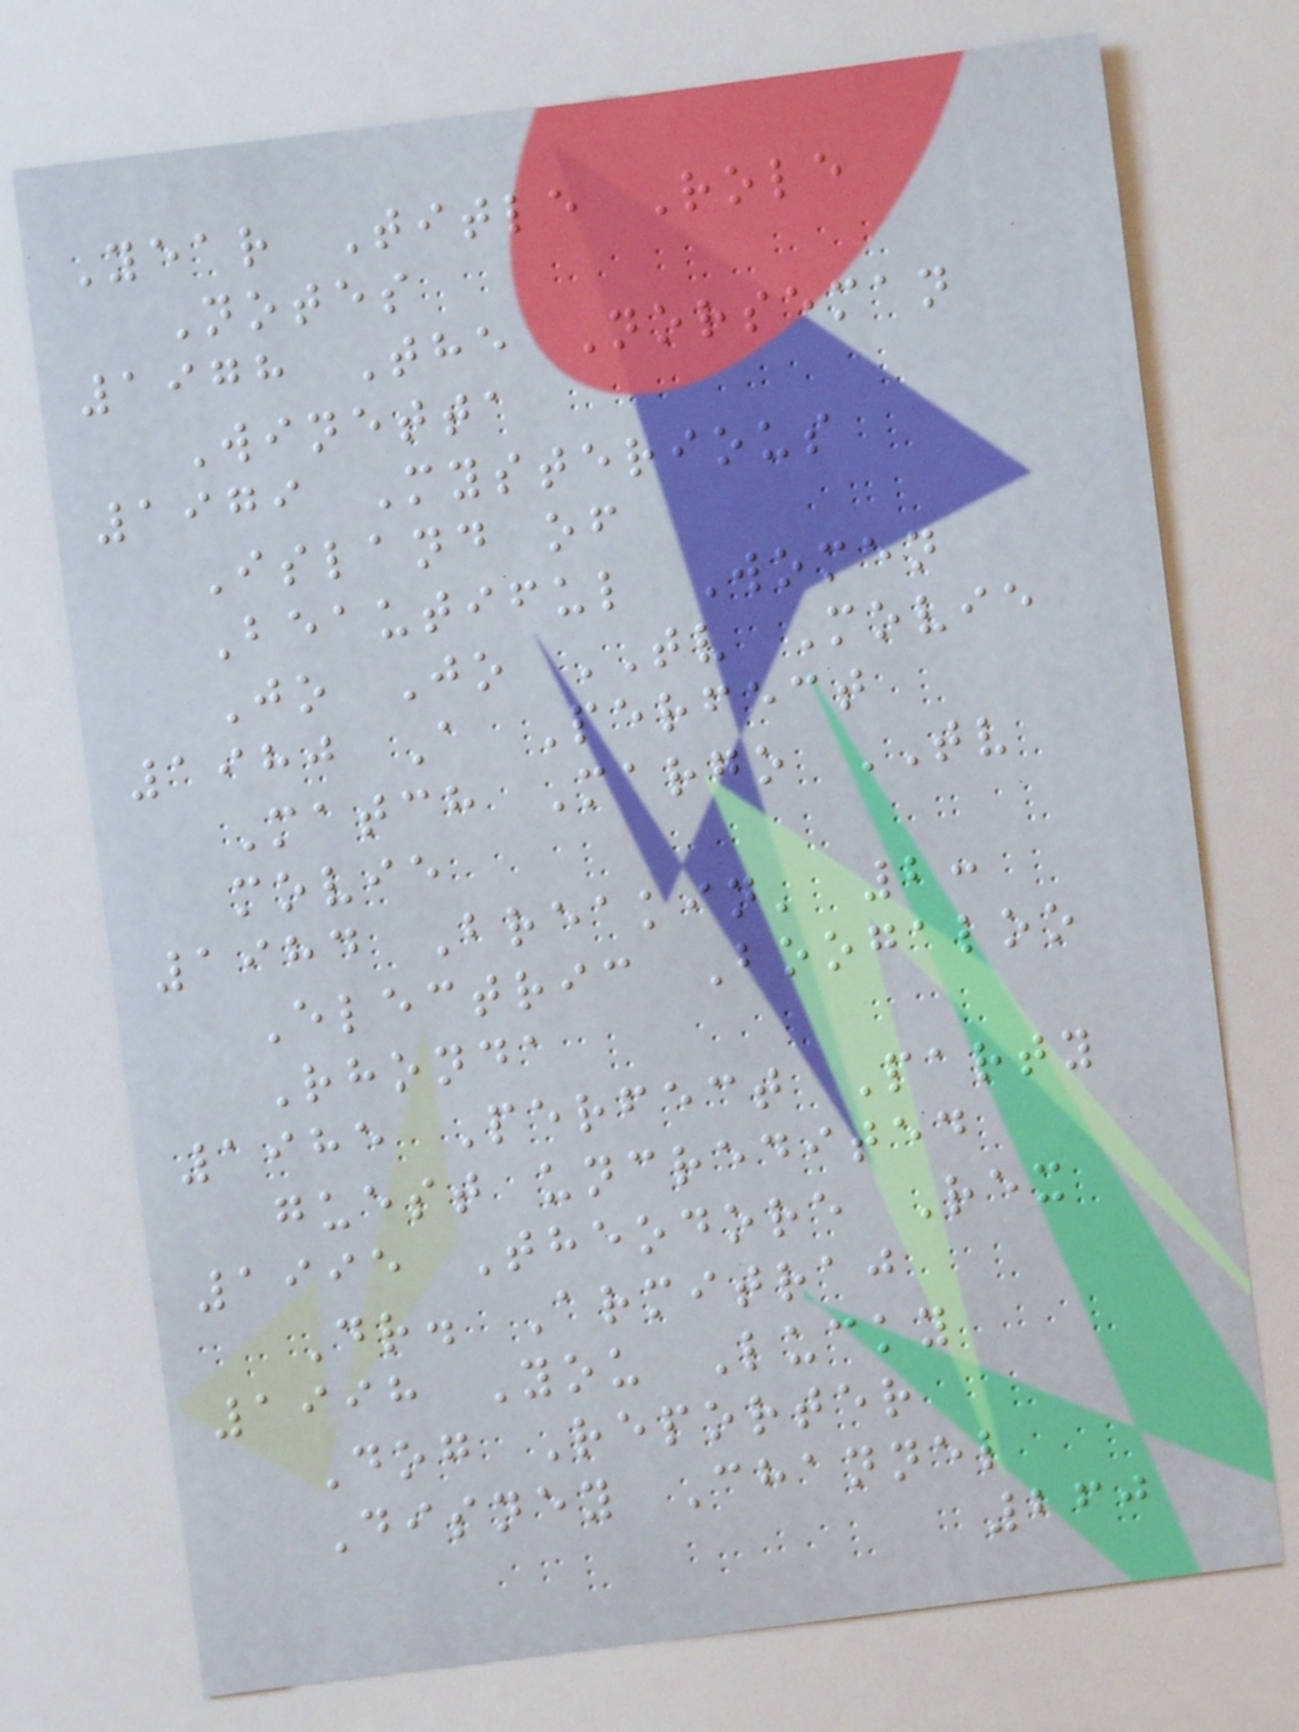Year Title Role
Notes
1978 The Norseman
Winetta
1979 Mysterious
Island of
Beautiful Women
Jo Jo TV Movie
1980 A Perfect
Match Margo TV
movie
1984 Breakin' 2:
Electric Boogaloo
Rhonda
1985 Perfect Party
guest uncredited
1995 Theodore Rex
Dr. Armitraj
1998 You Lucky
Dog Reporter
Disney Channel
260
